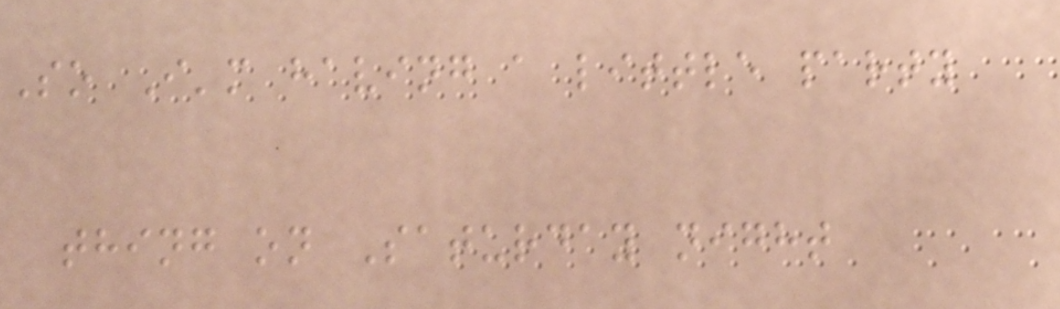So I'm having a little party
thing on Saturday night
